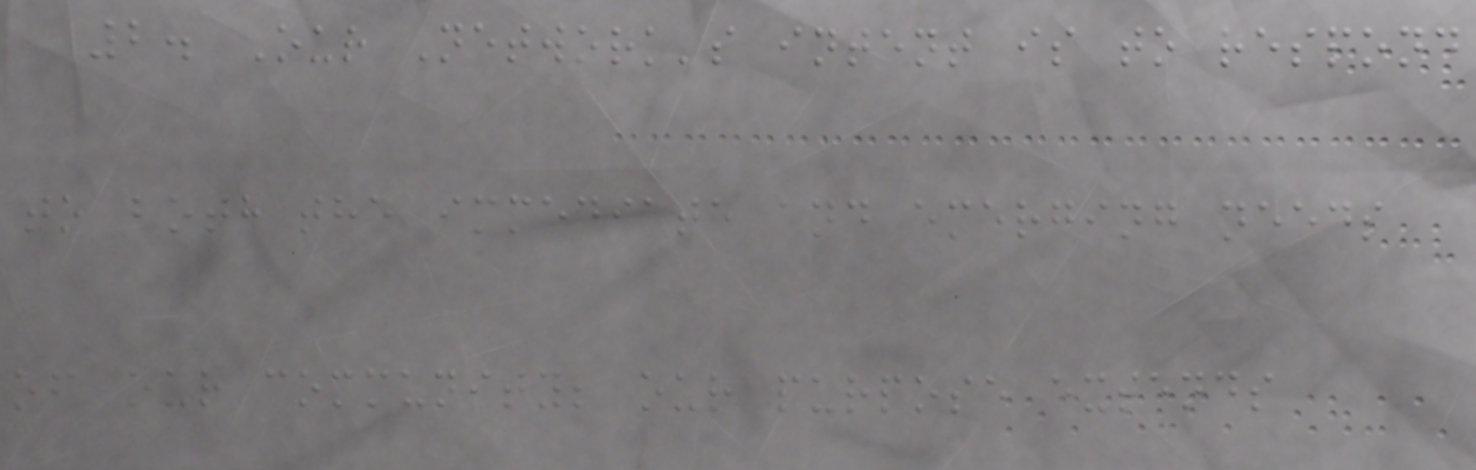2. Our Network's intent is to respond
to both the immediate and emerging needs
of our community; our purpose extends
